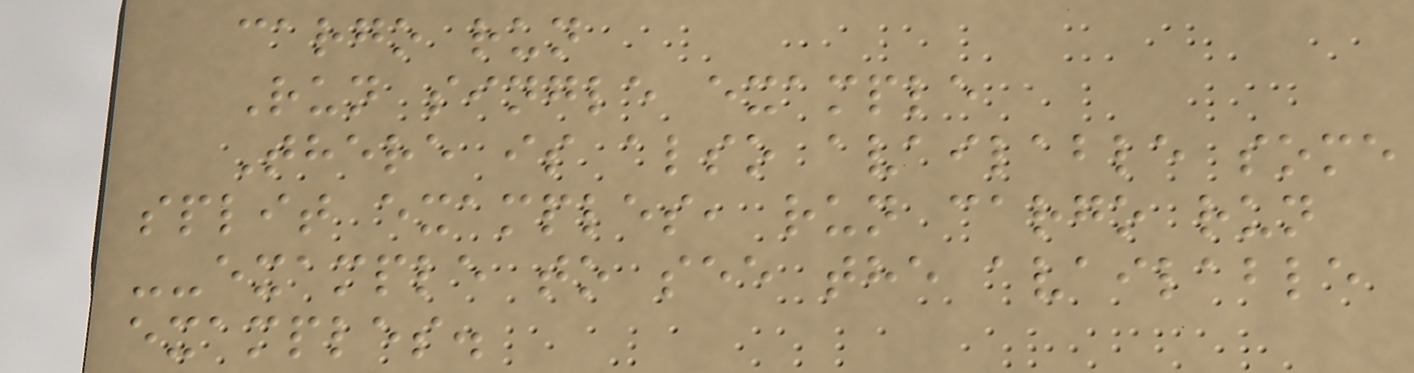cargo run
Run single example
There is also available some
split examples, run cargo run
--example to see the available
examples.
